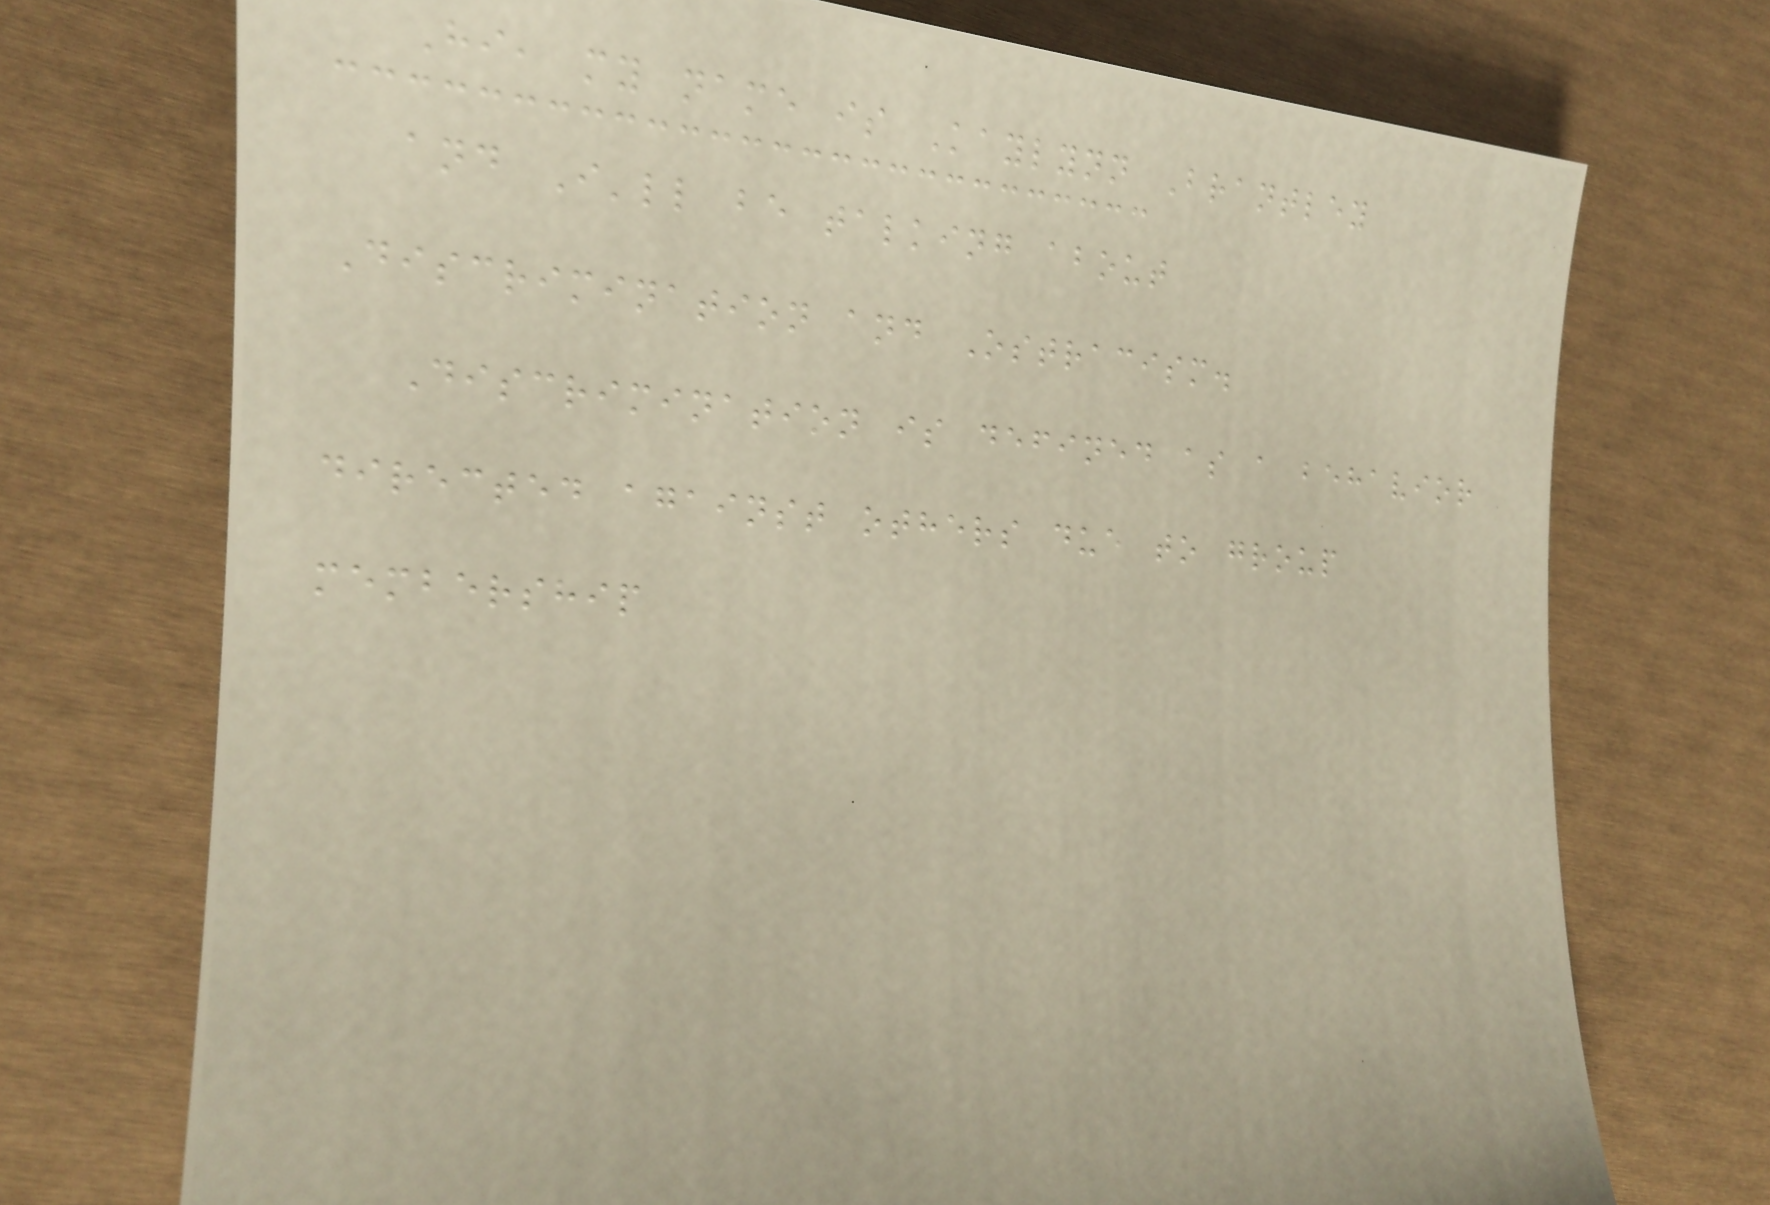Hi, my name is Kaylynn Brantley
and I'll be talking about
Discrimination and Ostracism.
Discrimination is defined as a behavior
directed against others due to group
membership
